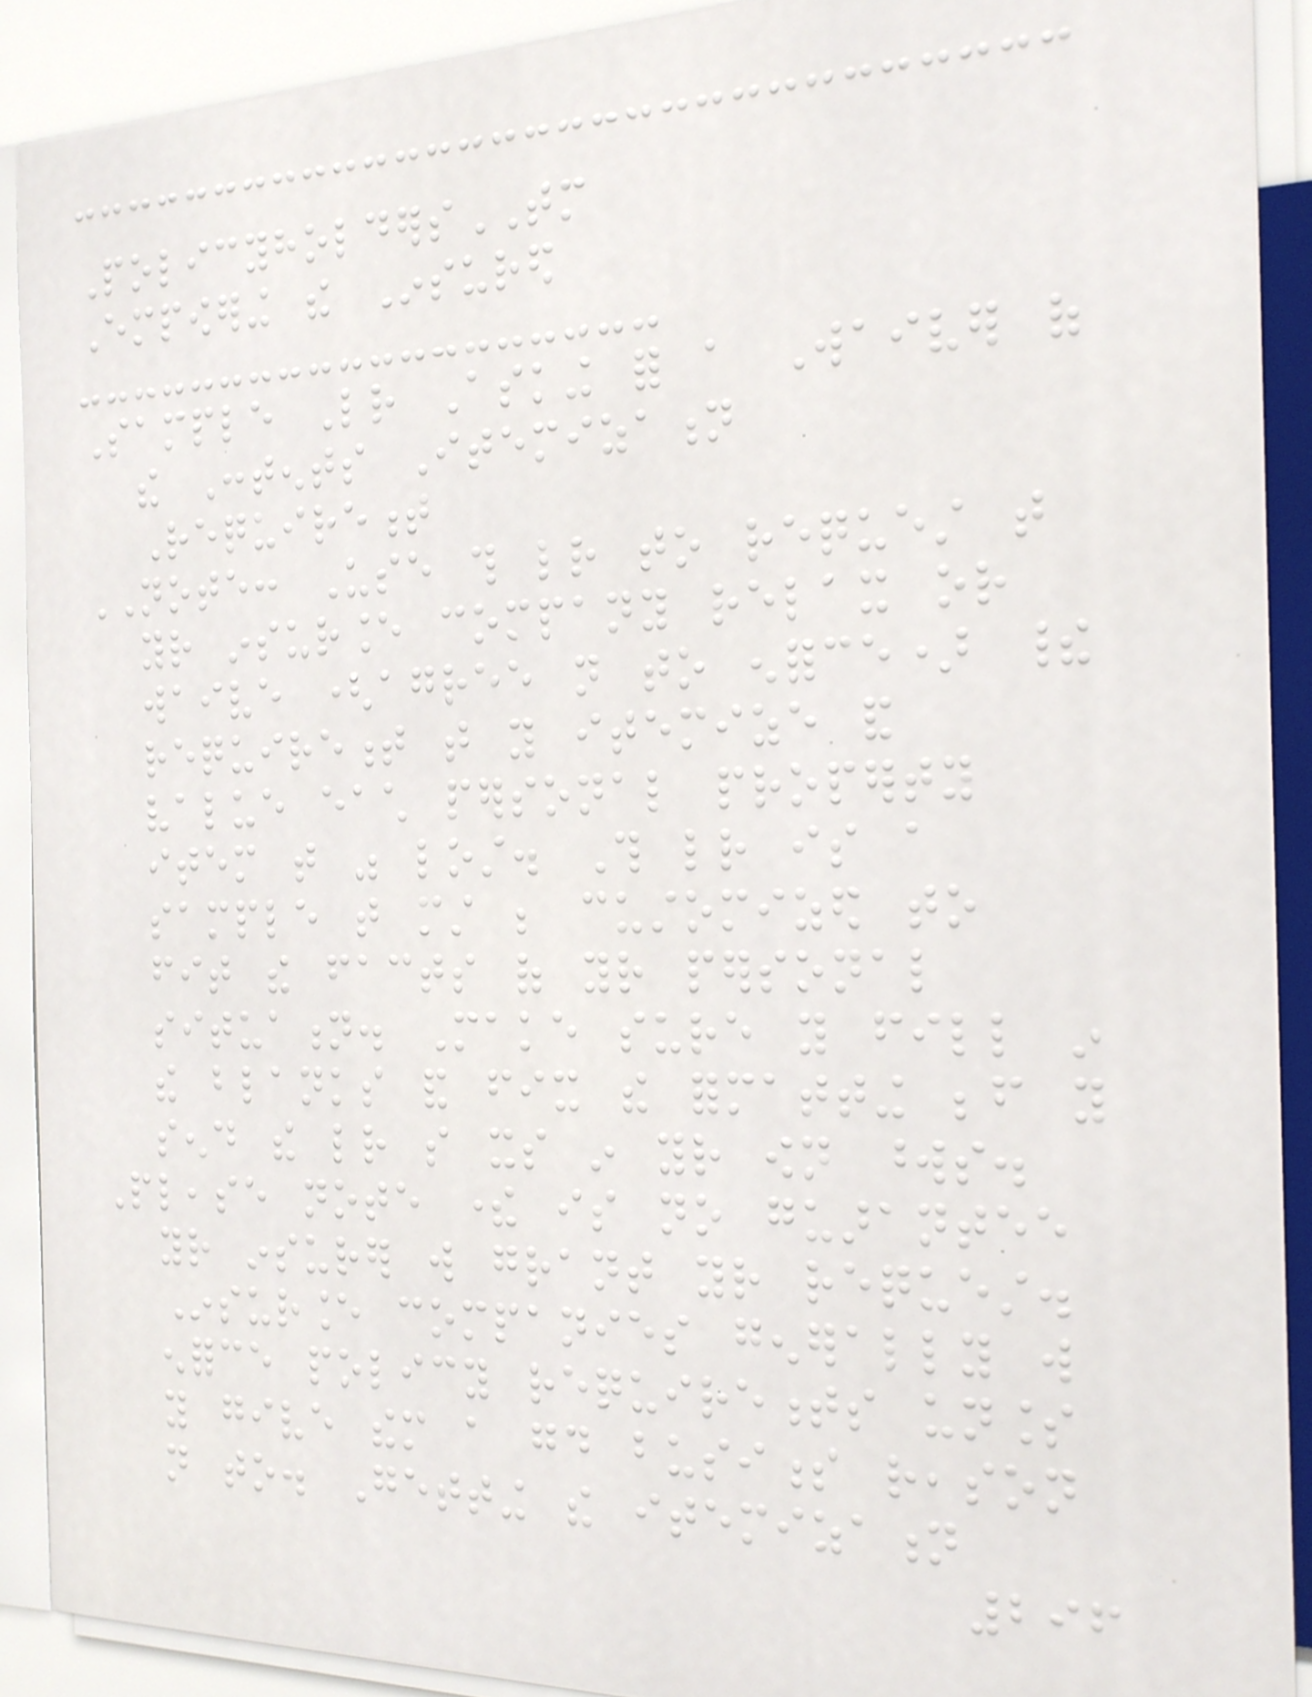PolicyholdersTM
Empowering the Insured
Sample Letter Asking for a Waiver of
the Contents Itemization
Requirement
NOTE: Use this letter to request that
your insurance company relax or
waive (agree not to enforce) their
requirement that you itemize and
value each personal property
item that was lost. This letter is a
sample that must be customized to
fit the facts of your personal
situation. Make sure you fill in
the blanks and fix the formatting before you
send the letter so its in your own words.
Please note there is no guarantee
your insurer will grant your request.
Insurance companies generally will
enforce policy requirements unless
you give them a good business reason
not to. Getting the itemization
296
